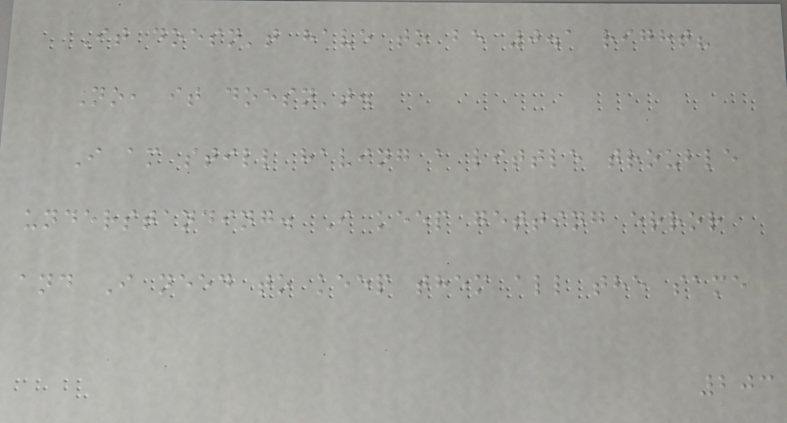It doesn't have to be 0.1 right?
No, it doesn't.
I am still having a little trouble
understanding. I keep getting error
and I need to keep them all the same
203
